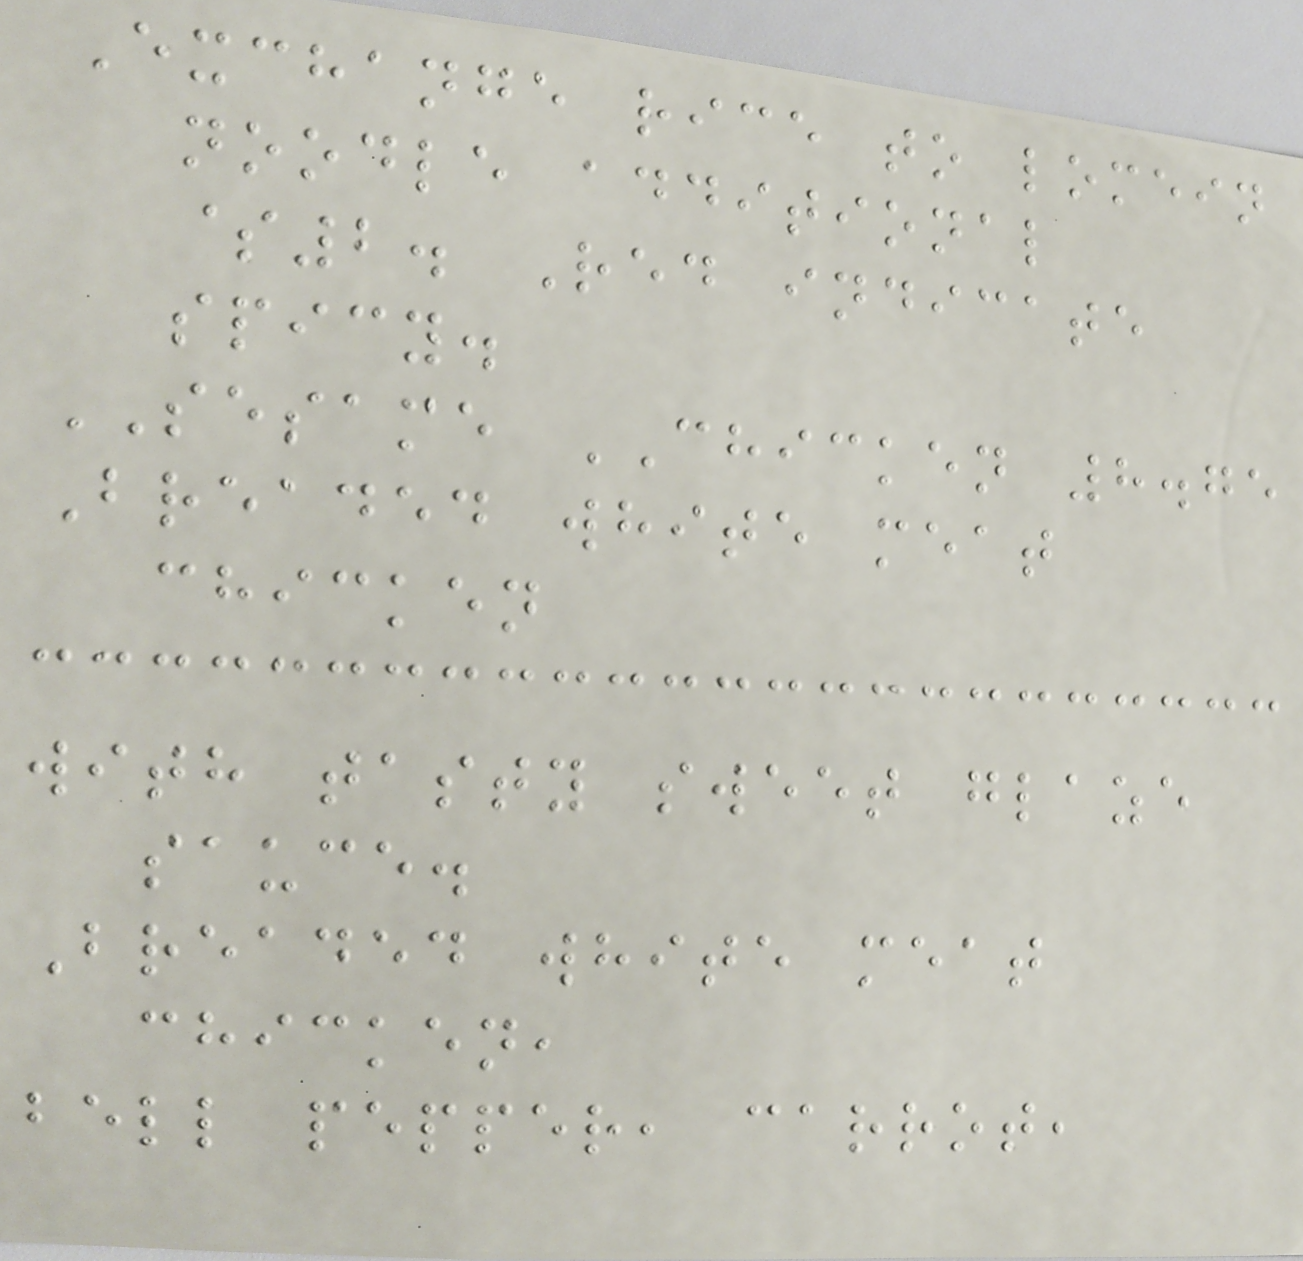Exchange rice to lomein
noodle additional
$2. Red indicate
spicy.
SESAME CHICKEN 8.75
Breaded white meat
chicken
with tasty sweet glaze
sauce.
Breaded white meat
chicken,
bell pepper, carrot,
